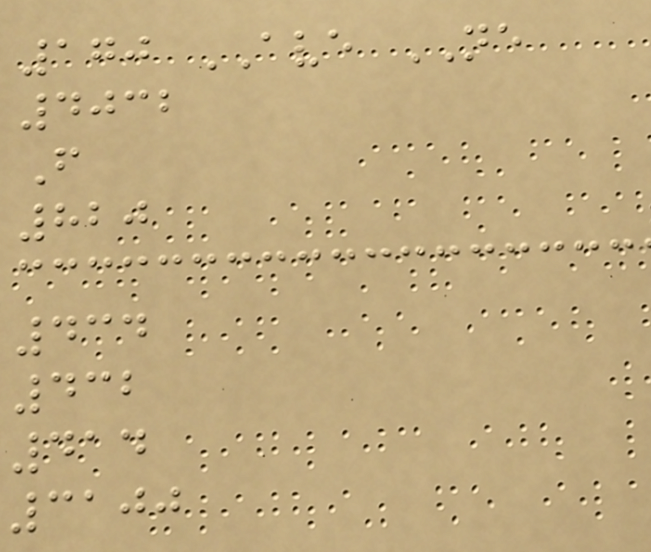170 AVE NE
4032
F
820
434
432
414
3100
